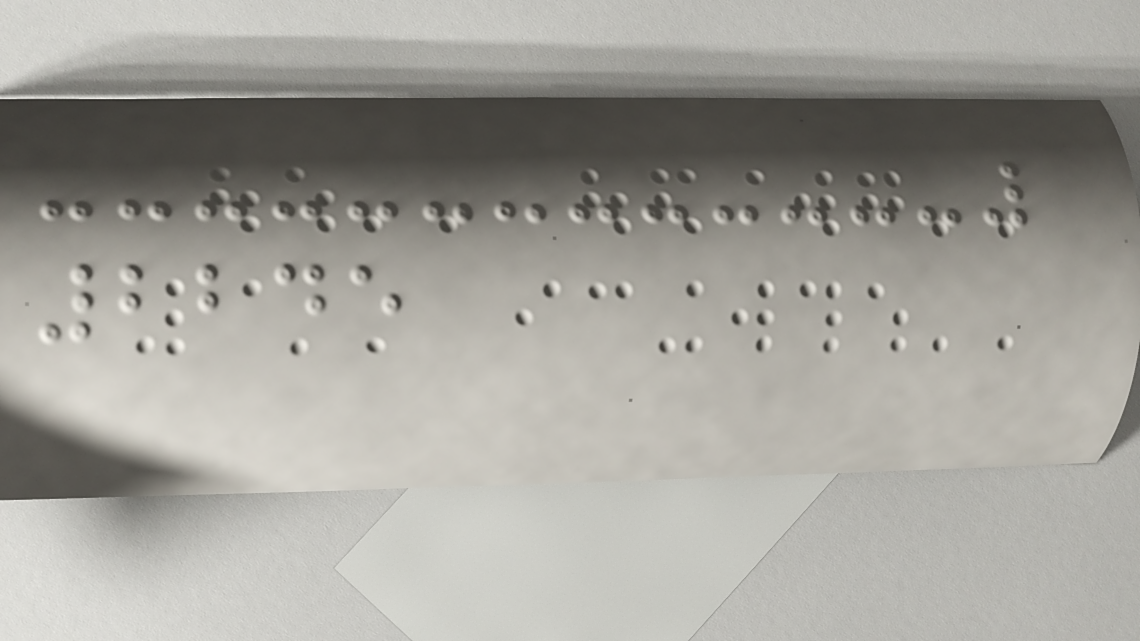2245
